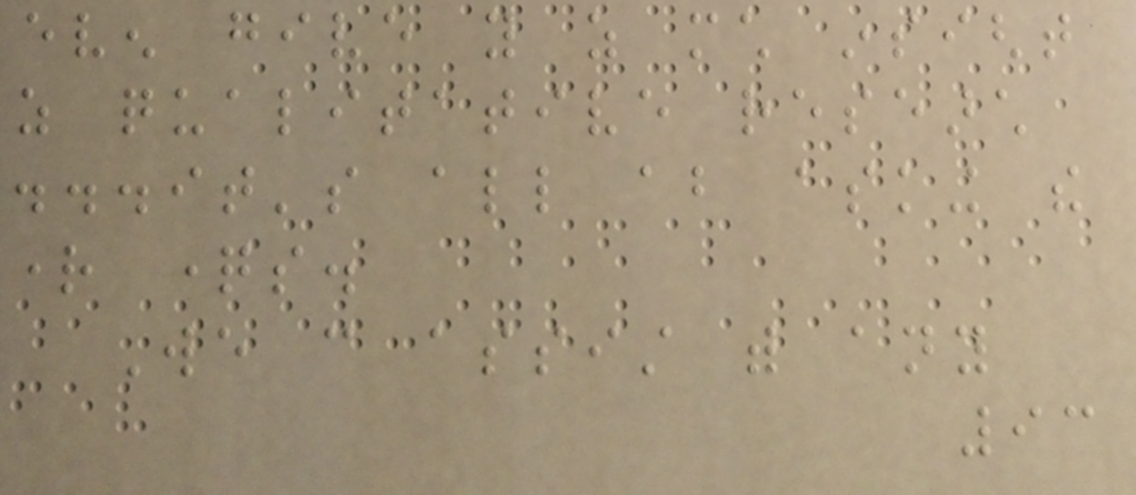even give you as much insight
as qualitative research
...it's all about asking the
right questions.
We can assist with any
93
